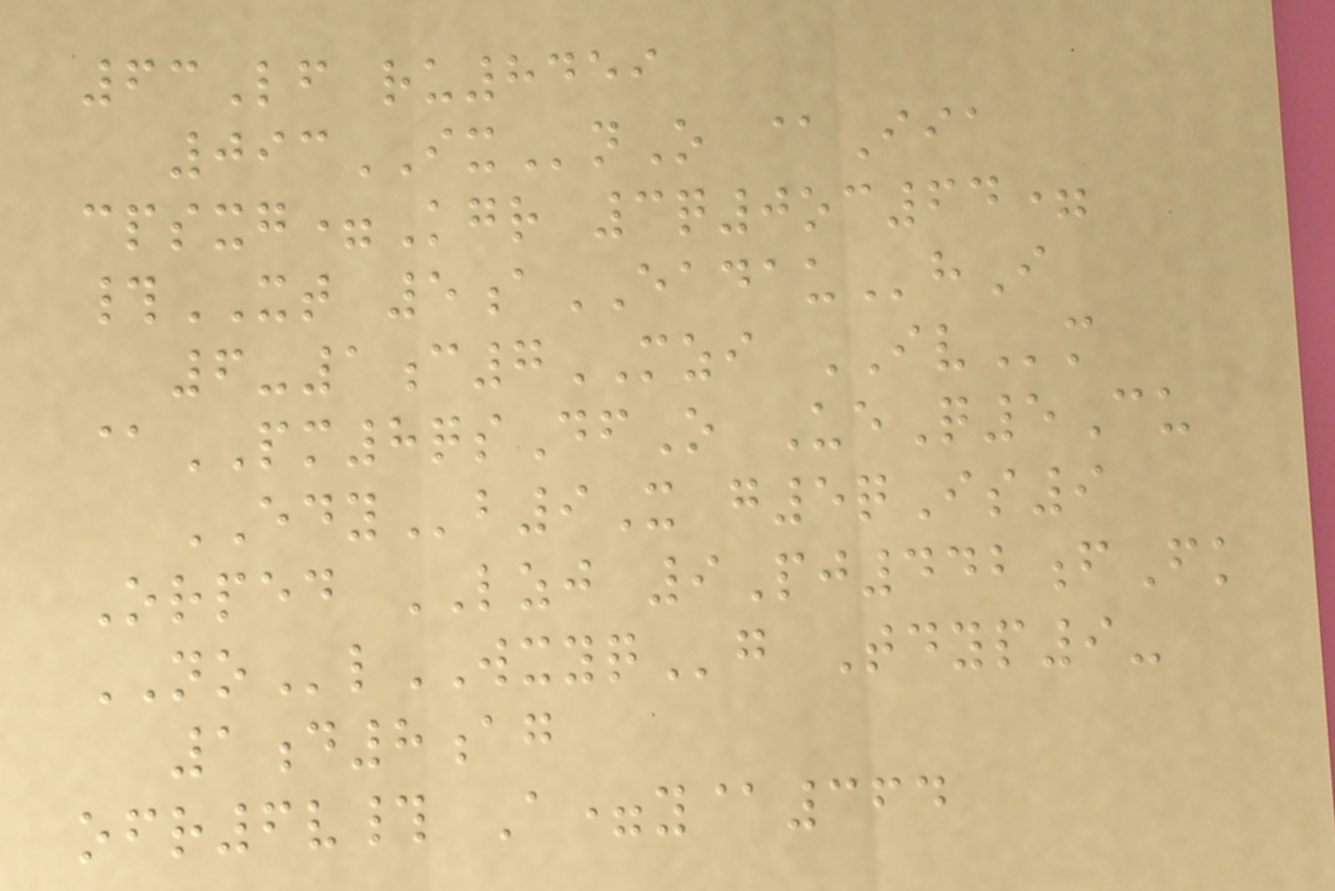63Lf ru8459
093IXnO @Iia
cpsxg=Kgr 3q0oc64=
#XT 5aEADAUhI
6-1c7MZI IVm
@PM8qsDfO UeQ5Cu
EDYb9X g5qIs9
Orped LZJ 9Pj442fFk
NOlWXYQg Tdyp9-
1d8ag
ofr6v# A=y@364
